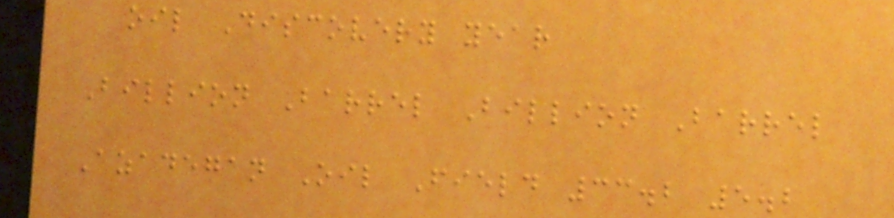oil Discovery year
Billion Barrel Billion Barrel
Azadegan Oil Field 33.2 5.2
